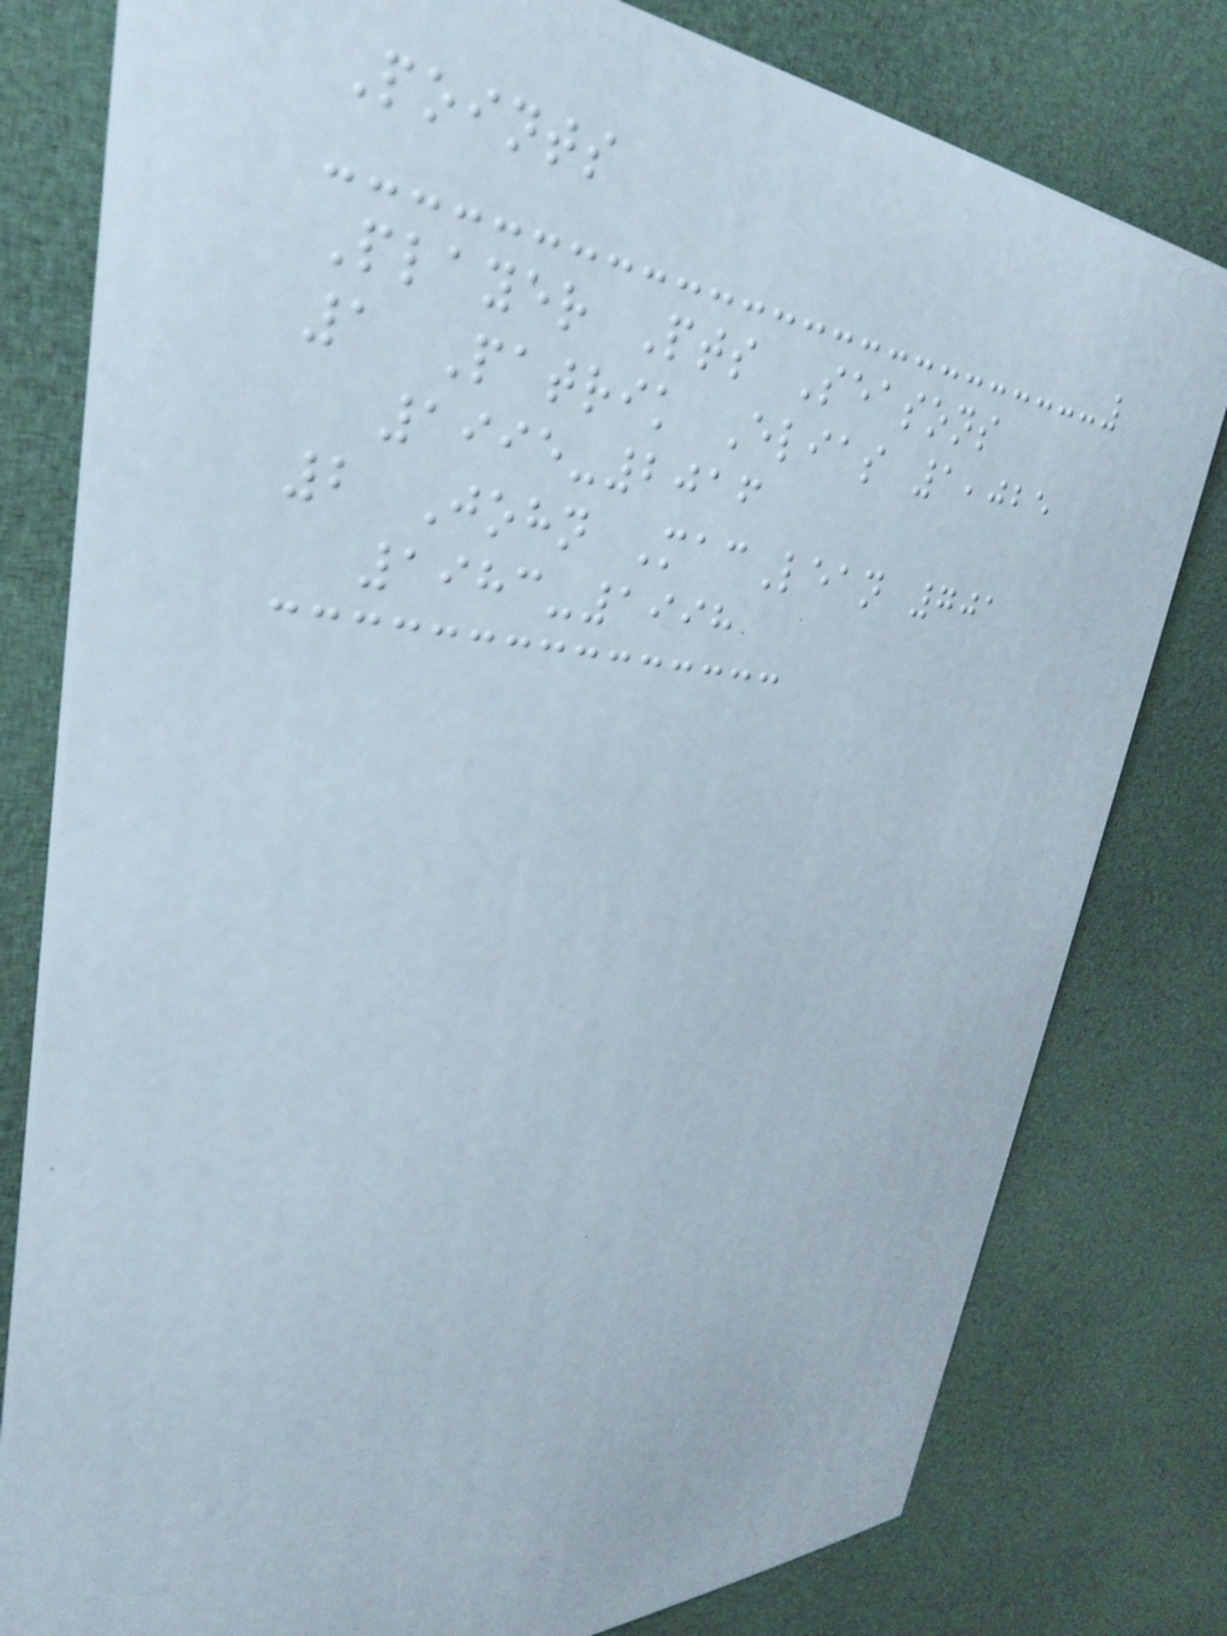Points
Player Pts Seasons
1 Patrik Elias 1,025
1995-2016
2 John MacLean 701
1983-1998
